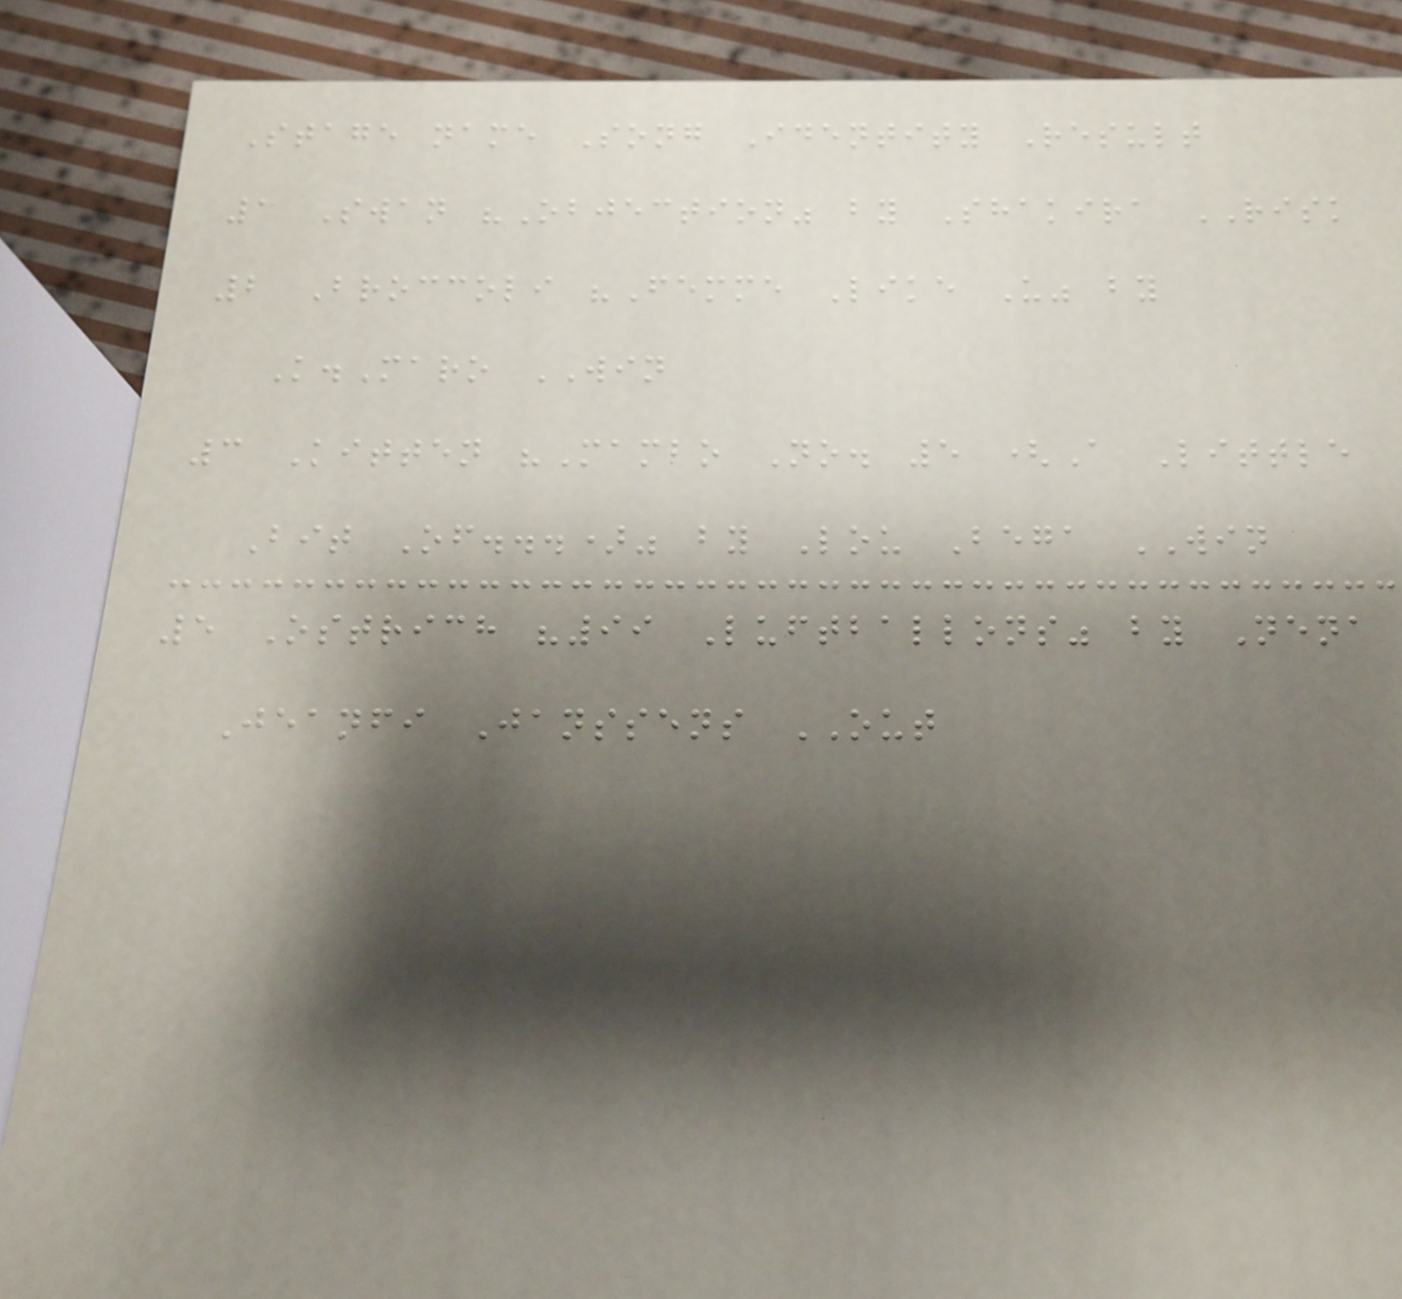Stage name Song Identity Result
1 Swan "Objection" by Shakira RISK
2 Broccoli "Femme Like U" by
K.Maro WIN
3 Kitten "Mambo No. 5 (A Little
Bit Of...)" by Lou Bega WIN
5 Ostrich "99 Luftballons" by Nena
Jeanfi Janssens OUT
